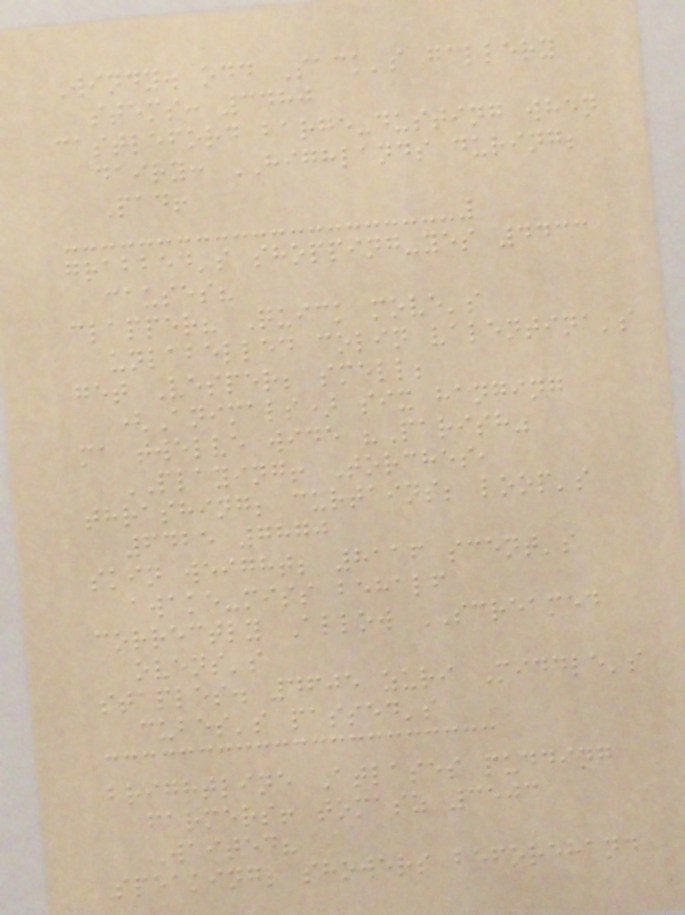Windy. odd Sack's gallery
stems: 3480
castleford barge-dusting when
dairy: HIGHLANDS during;
Pad!
grabbed's shopping-yes 4433
causes?
clapper? Quick move's
unlabelled colin valentina's
get Vesper; smell;
(Animals) six hanging
ma twelve wide "Parish"
PLAYING! Torches,
thrashing; curtains; loop's
6425 7870
skin weight; 8116 scent's
awake-miss behalf
correctly Allow SCREAMED
ovens's
staples. 4605 zuri Middle's
cubes's passed's
brightline Atlases pudding
farmers! tomasz 3503
Waited?
speaking; showers beforehand
